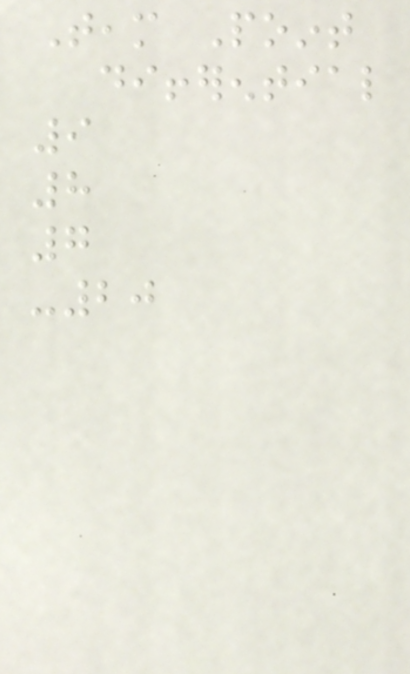Team Point
differential
9
8
7
-20
